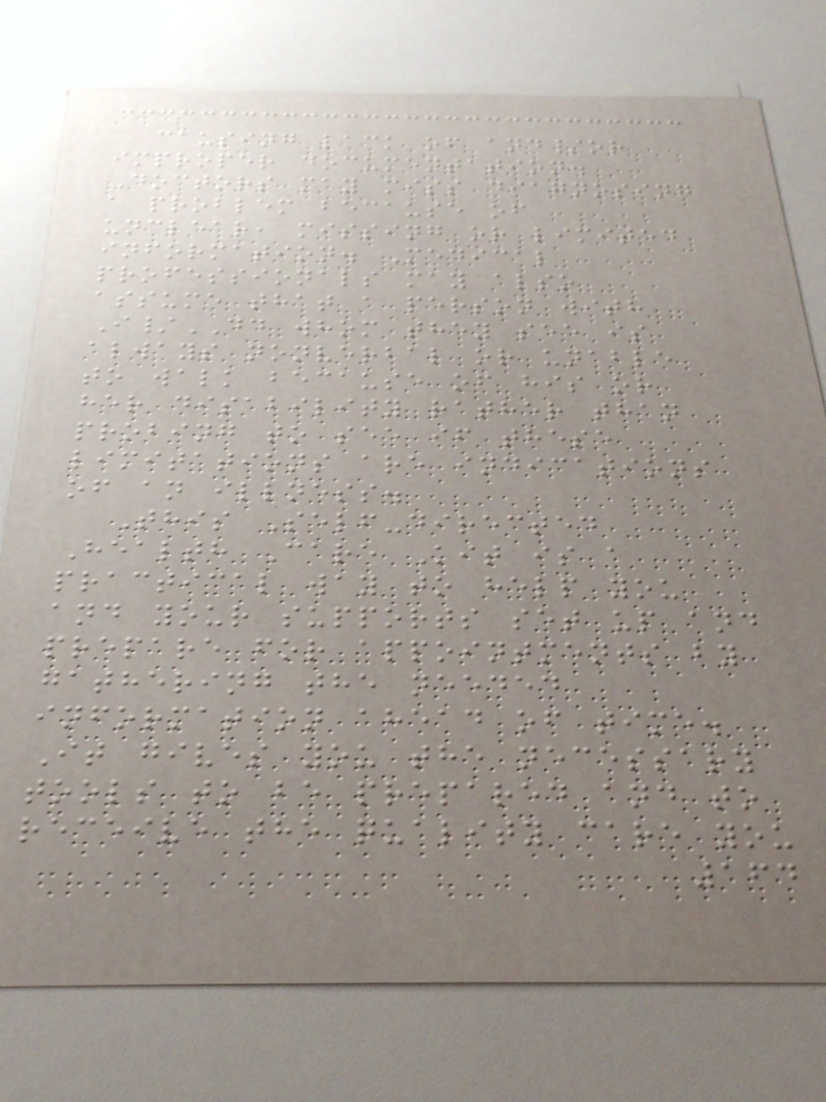causing lack of and/or
improper documentation.
Doctors may miss diagnosing
a problem because of
unclear, missing or limited
information. Medical
professionals may also
assume that a person with
I/DD whom they see is
always nonverbal or unable
to walk because of his or
her disability rather than
probing to see if these
limitations are indications
of an illness.
This Self-directed
Health Care Kit is a
practical way to help you
and your supports set up and
prepare for appointments by
gathering the needed
information ahead of time.
It gives you the necessary
tools to be prepared and to
receive the quality care you
164
